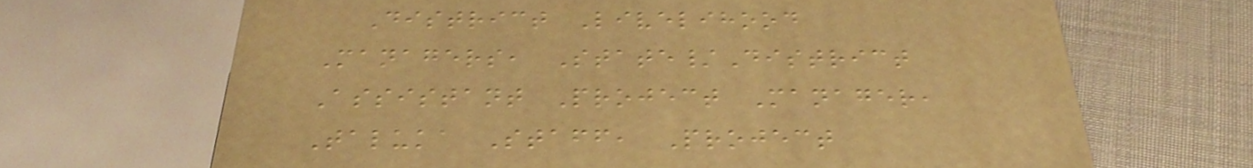District Livelihood
Managers, State/District
Assistant Project Manager,
Taluka Staff, Project
